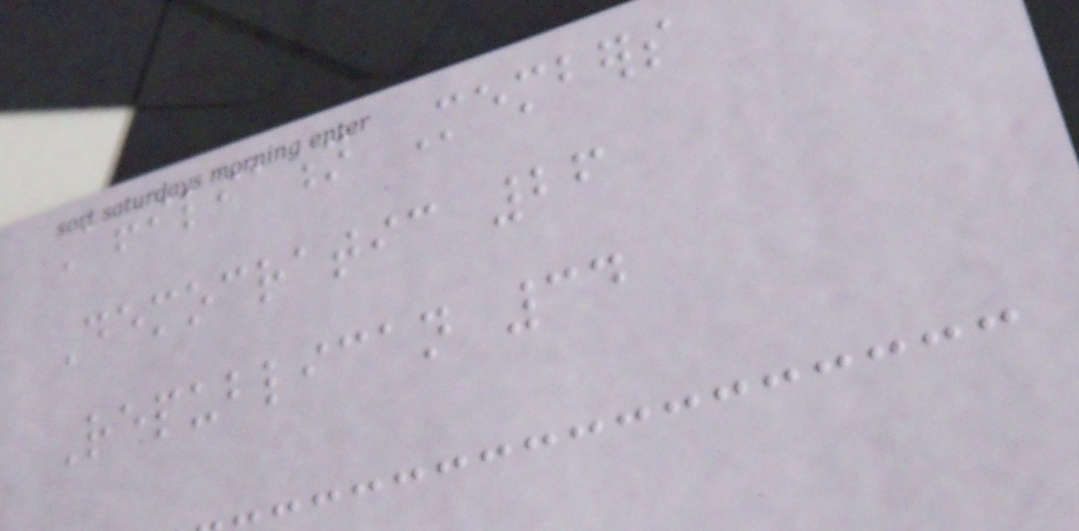Affiliation Members
Democratic 26
Republican 34
